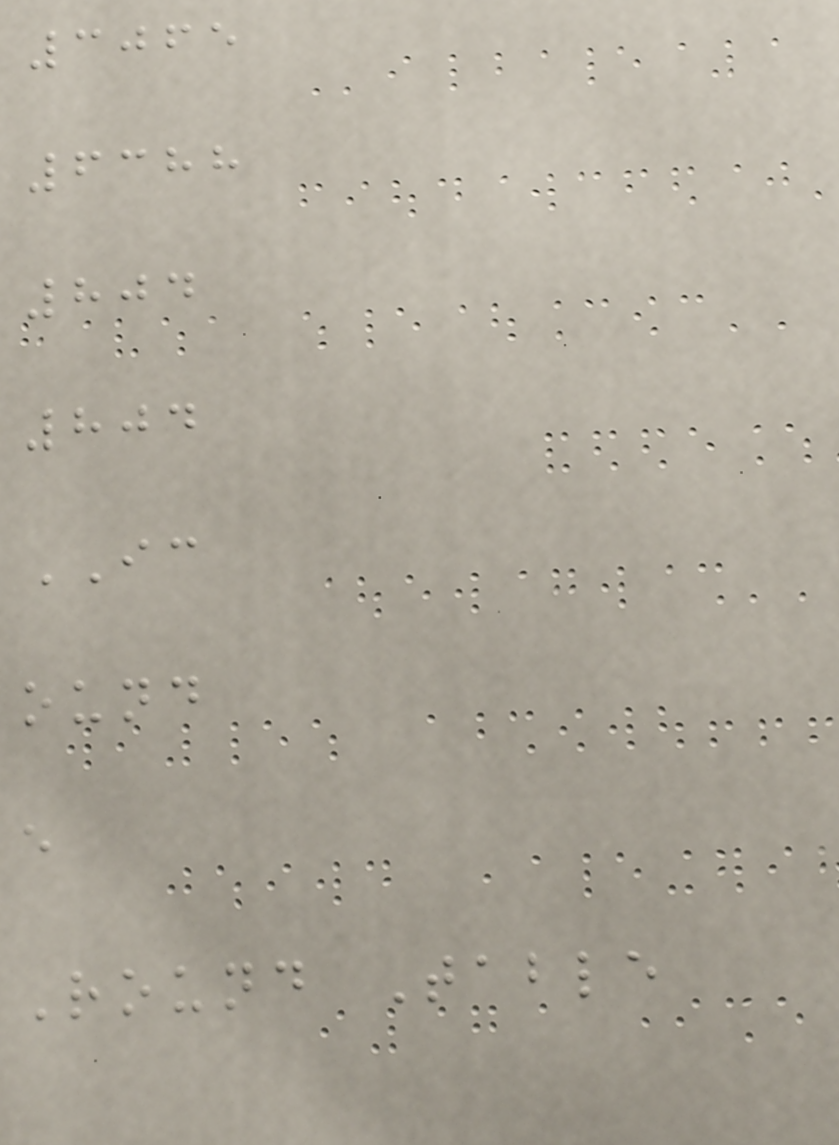3065
6388
804
804
IC
ound
e
Round Table
